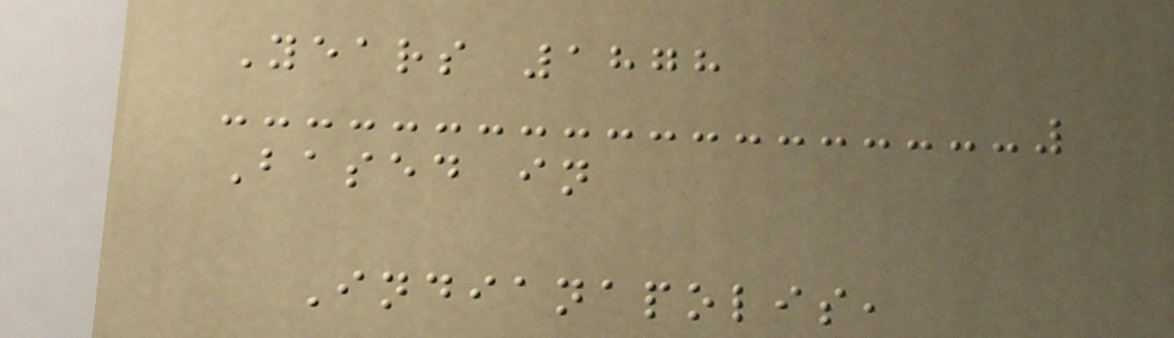Years 1878
Based in
Indianapolis,
